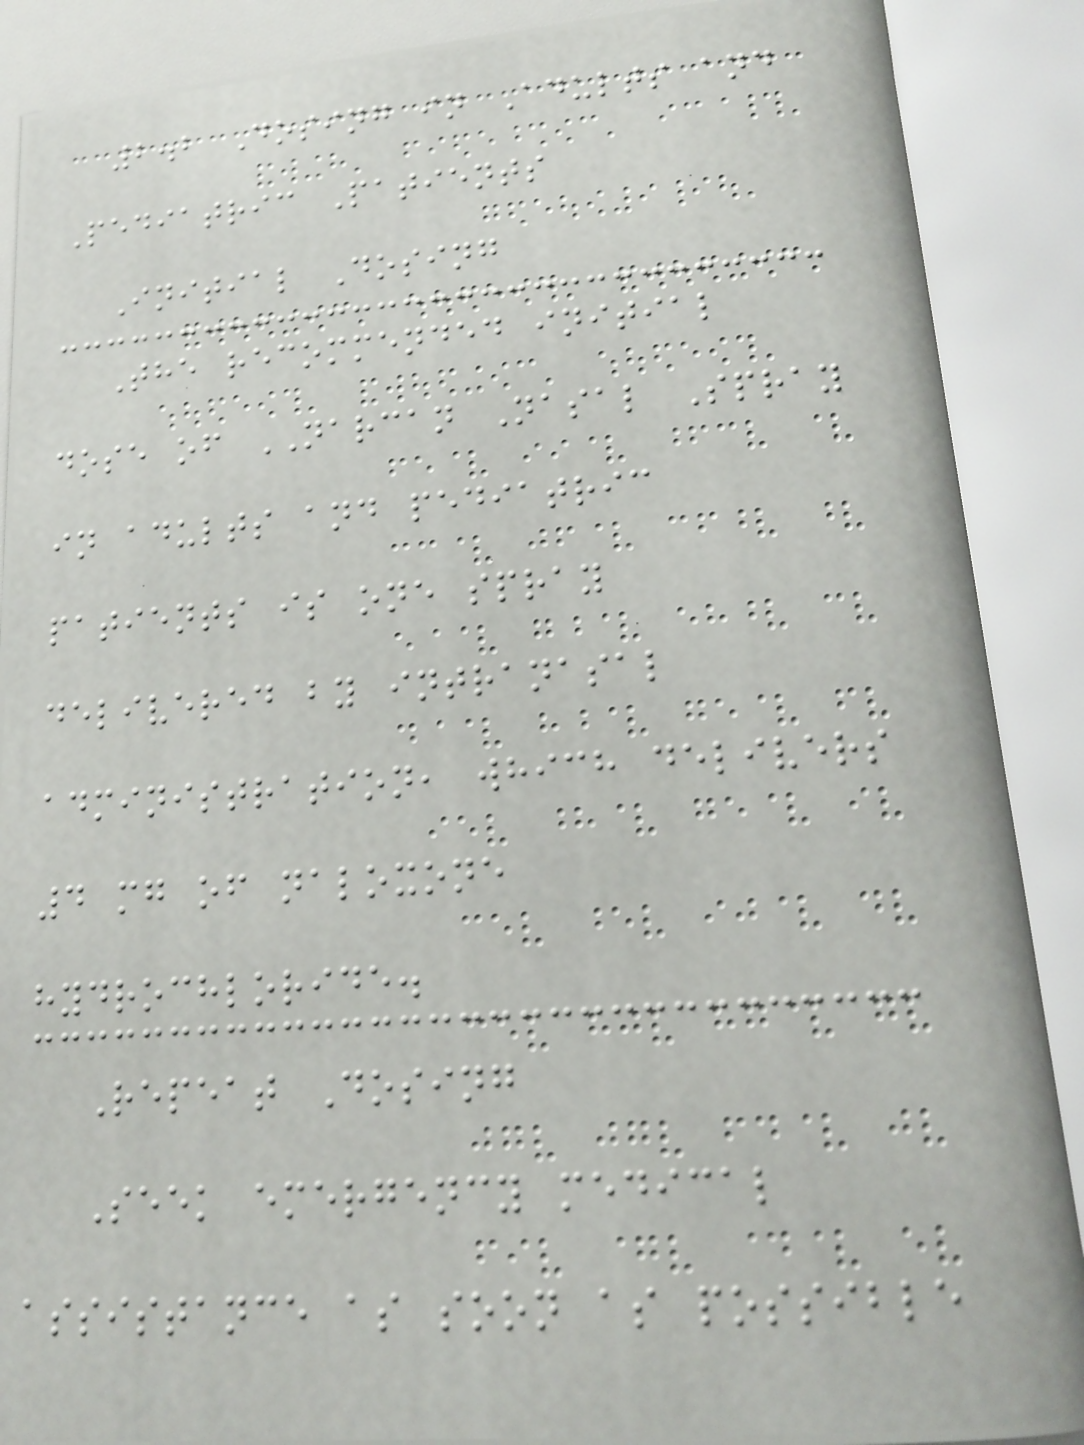2.2 Dosing in Adults and
Pediatric Patients
Initial Dosing
The recommended initial
dose of NARCAN Nasal Spray
in adults and pediatric
patients is one spray
delivered by intranasal
administration, which delivers
4 mg of naloxone
hydrochloride.
Repeat Dosing
Seek emergency medical
assistance as soon as possible
